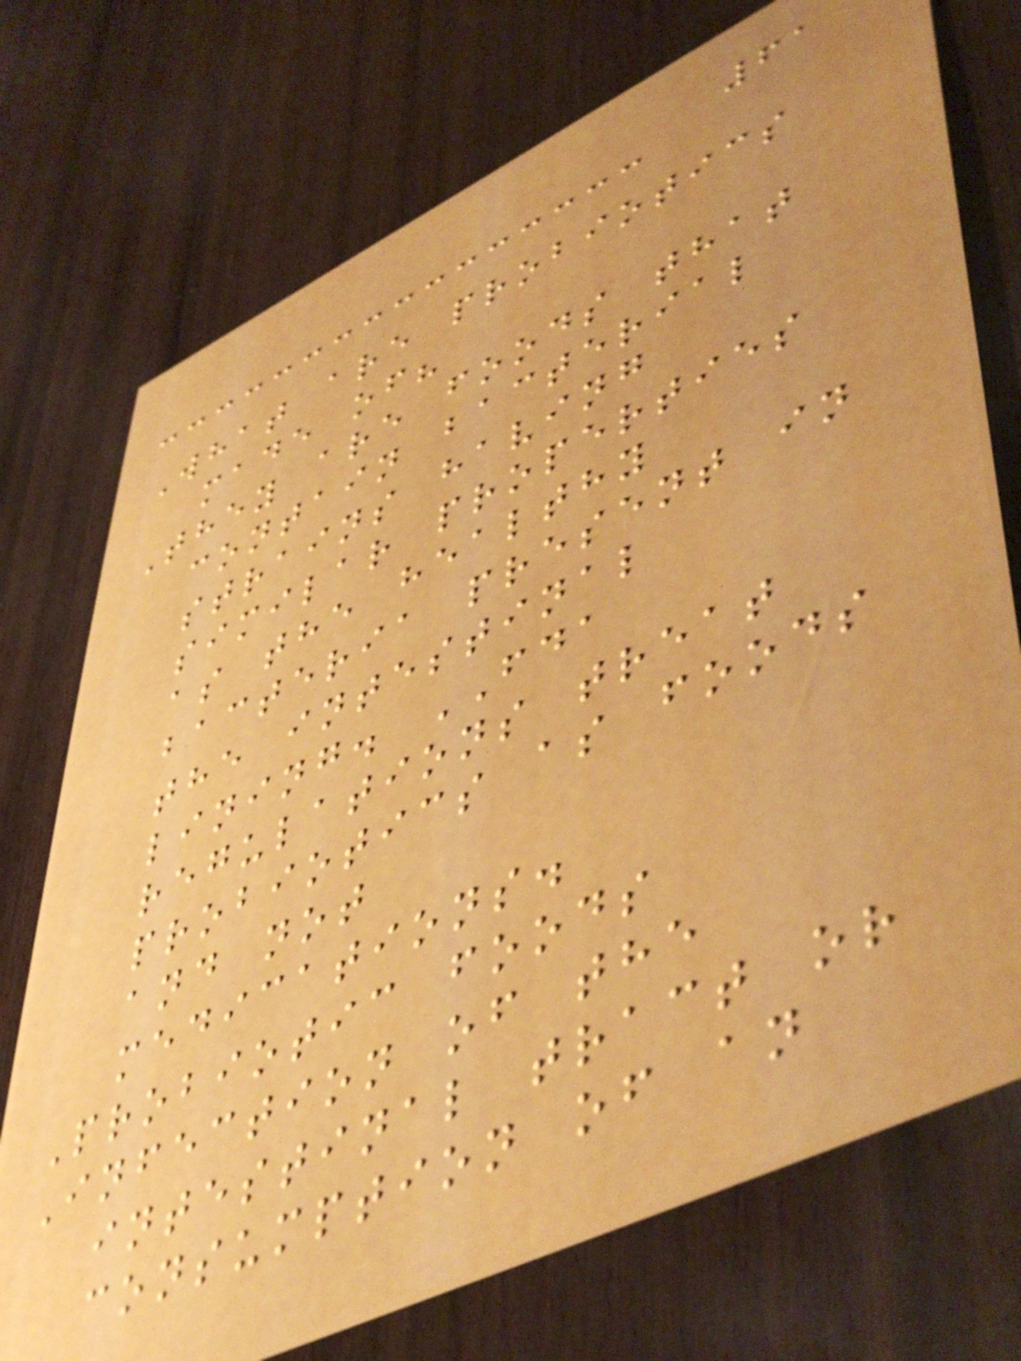61
What are probiotics
made of?
They are foods that
contain bacterial
strains having
similar properties
as the healthy
bacteria present in
the intestinal
lining. FDA
regulations treat
probiotics as foods
and not
medications.
Probiotic foods
Infection of the
intestinal tract or
consumption of an
